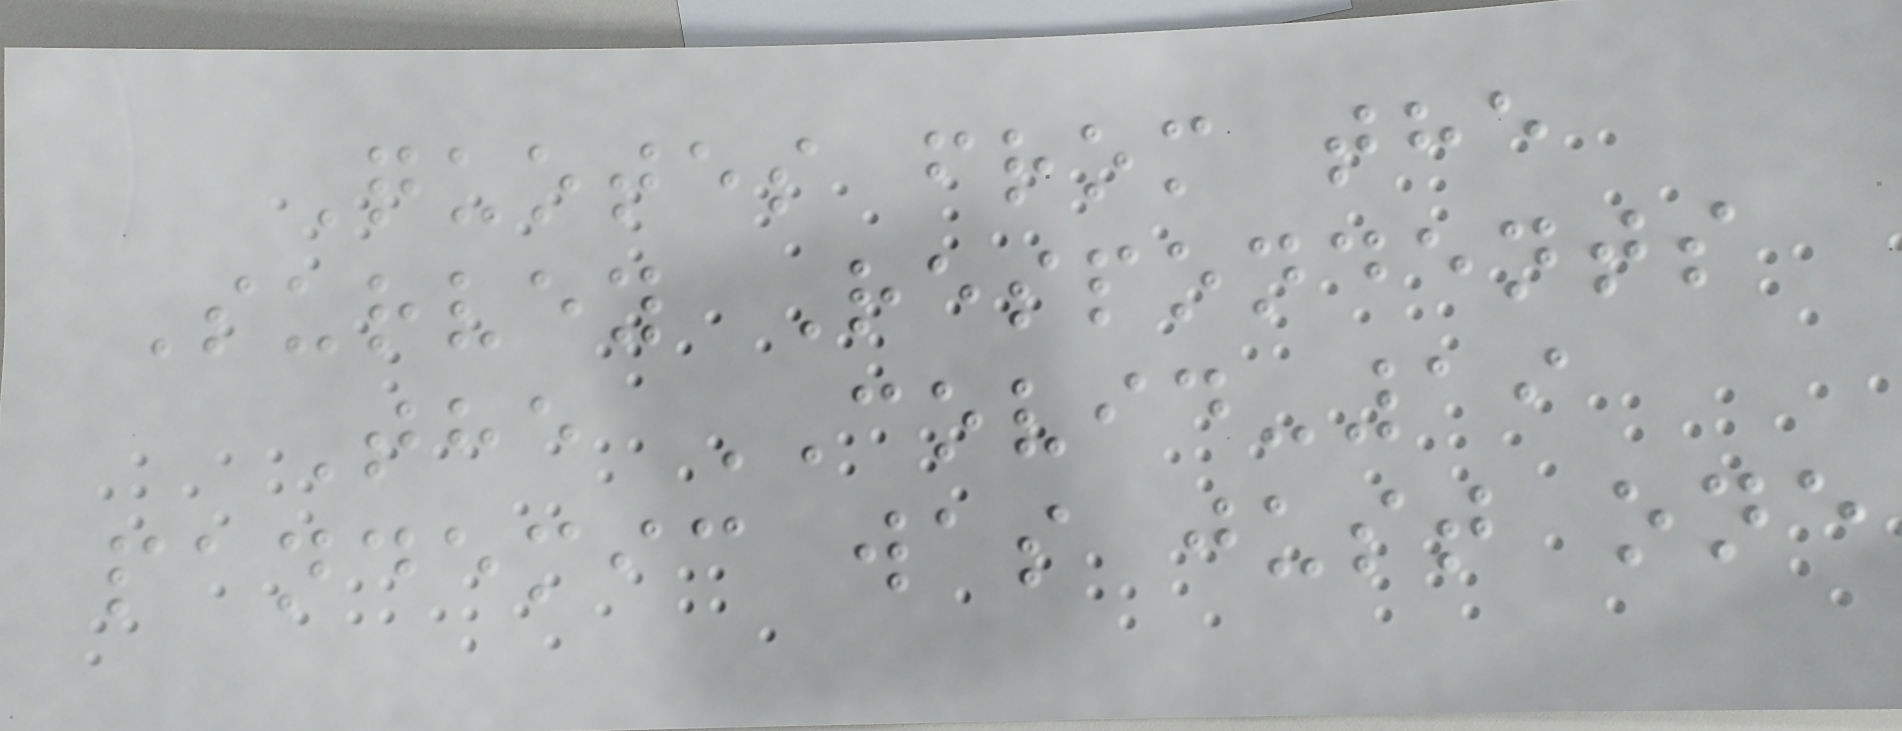Quotes from the
Survey Respondents
The COVID-19
pandemic was just one
